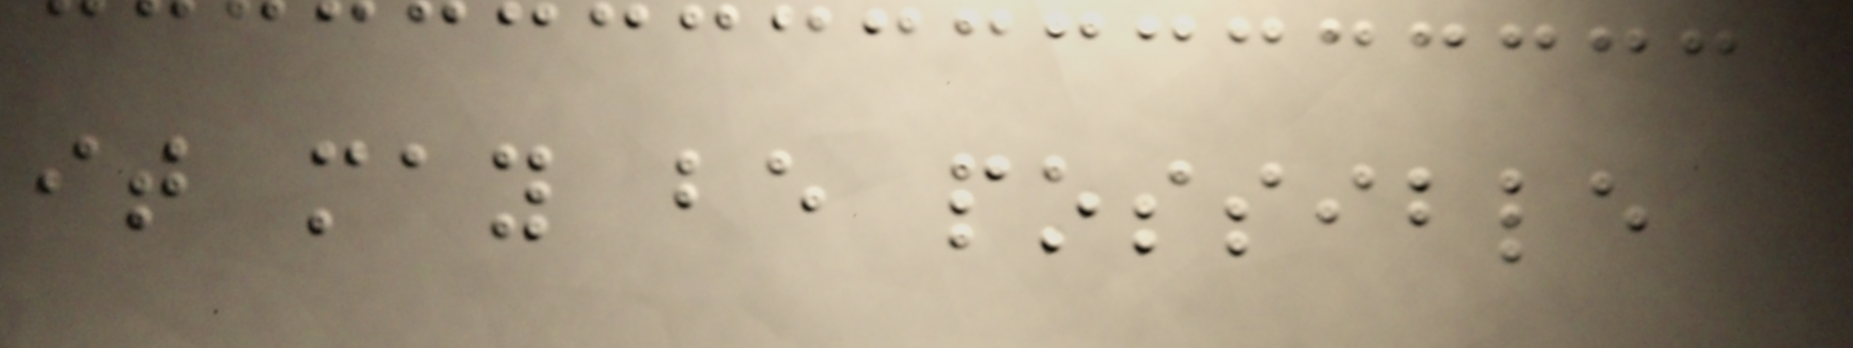it may be possible
